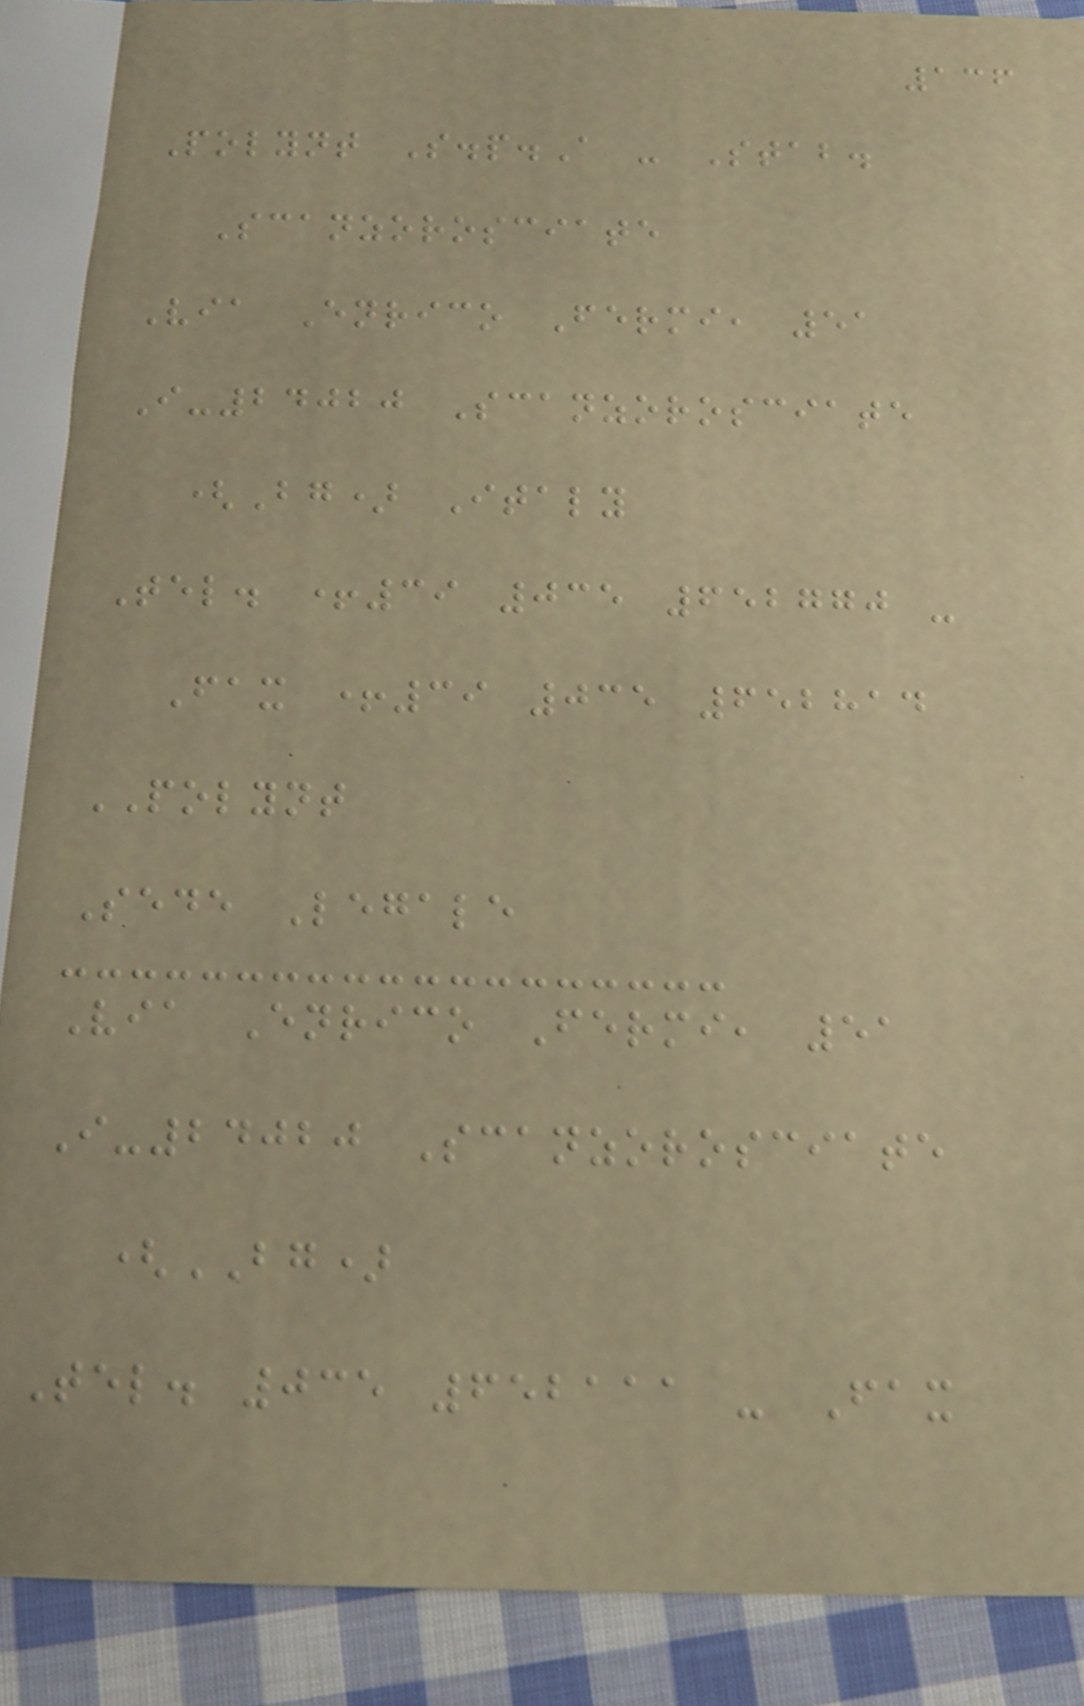136
Polynt S.p.A - Stab.
Scanzorosciate
Via Enrico Fermi, 51
I-24020 Scanzorosciate
(Bg) Italy
Tel. +39 035 652770 -
Fax +39 035 652814
POLYNT
Sede Legale
Via Enrico Fermi, 51
I-24020 Scanzorosciate
(BG)
Tel. 035 652111 - Fax
